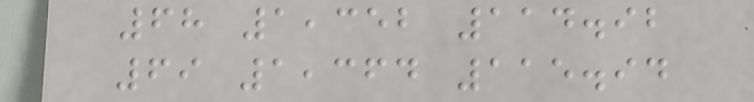68 1,352 114.92
69 1,364 115.94
